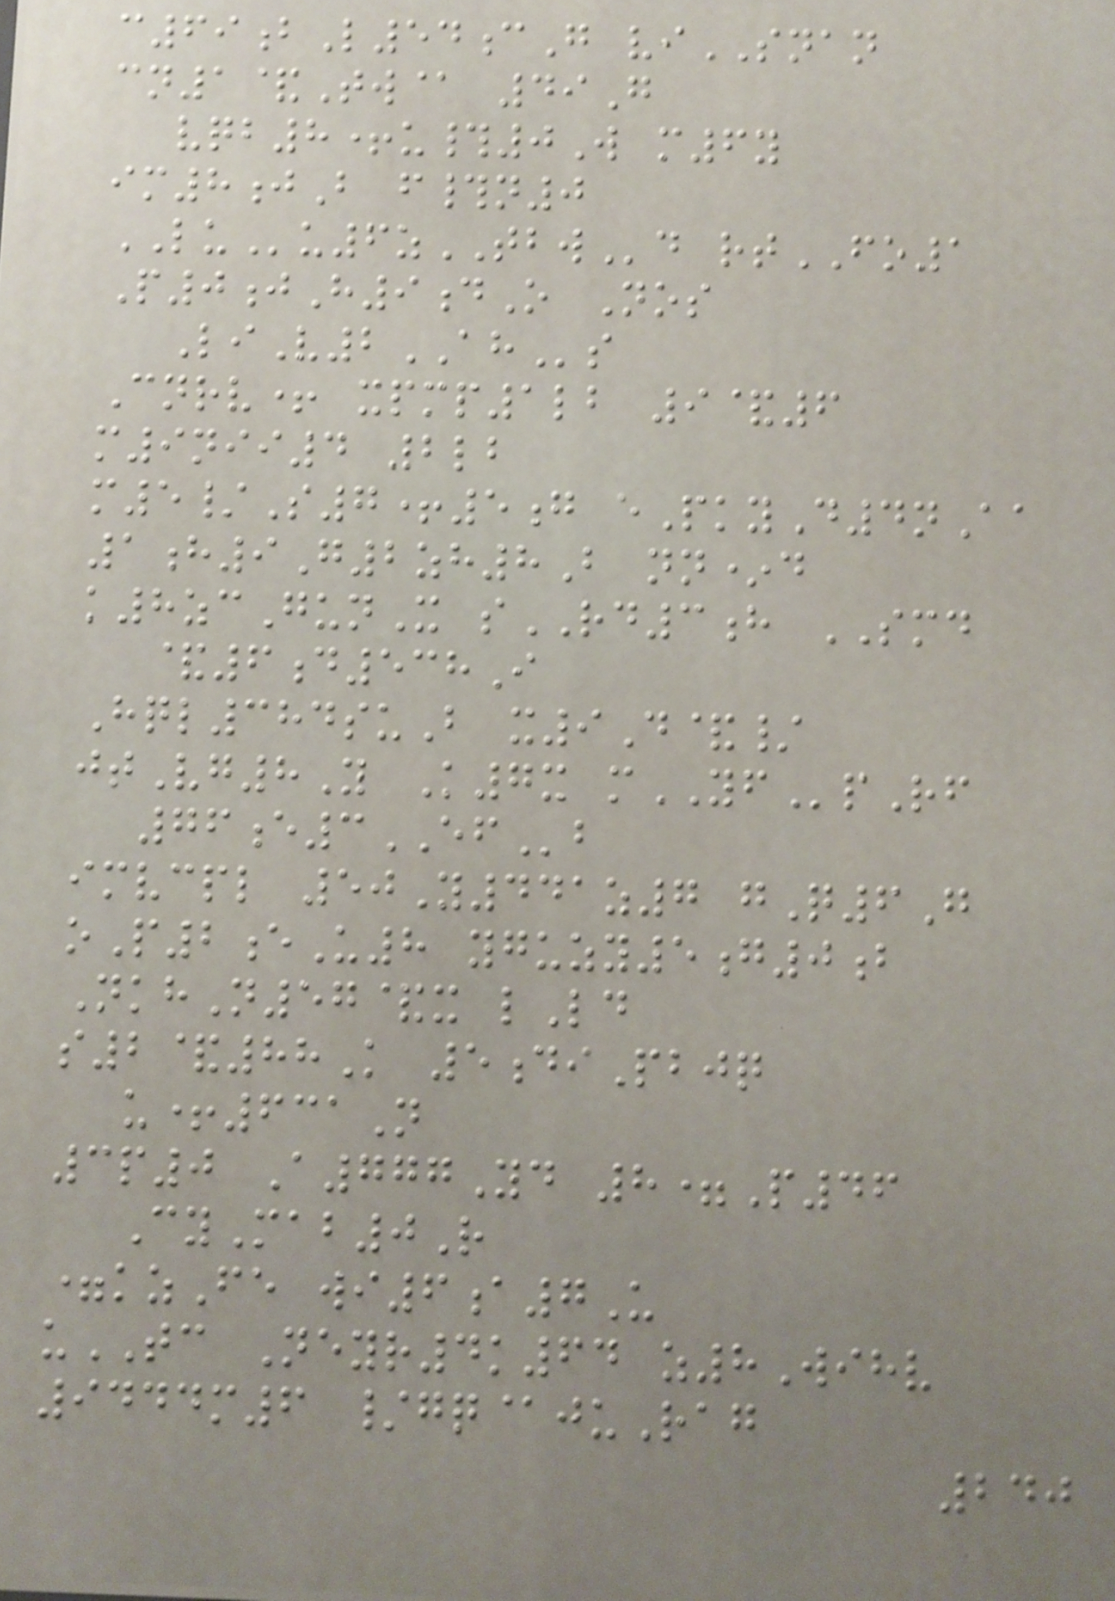c69bL54cG viSNAN
cn1&Tw@ 49G
vqb8+u#0W m6y
im8jB f#n0
LUu6zTBWd rtFO1
P0jH9dO Nos
LiV2AHs
Cnrv+ xpmp1lb 9&6
m9nii4 2lb
m5/S7+5g ePkyD4nAa
1h9G2zh8B nn*d
k8zcGunX sRD3h SMD
&6d538I
Hql384suB x9D&/
jtVg8Y K7x mYFpRf
76e3EFb
imvcpl 50Y441z7 gQ6G
oP2eU8 yguzy5g0b
NkhN57&x lLd
s2&88K 5diPbjq
u+631N
3p0 A777Yd 8=P46
CyMab0R
=kzFe wi6a7U
uTC Neyr4k64 z8Wihv
9444m6 /gq@juRag
240
